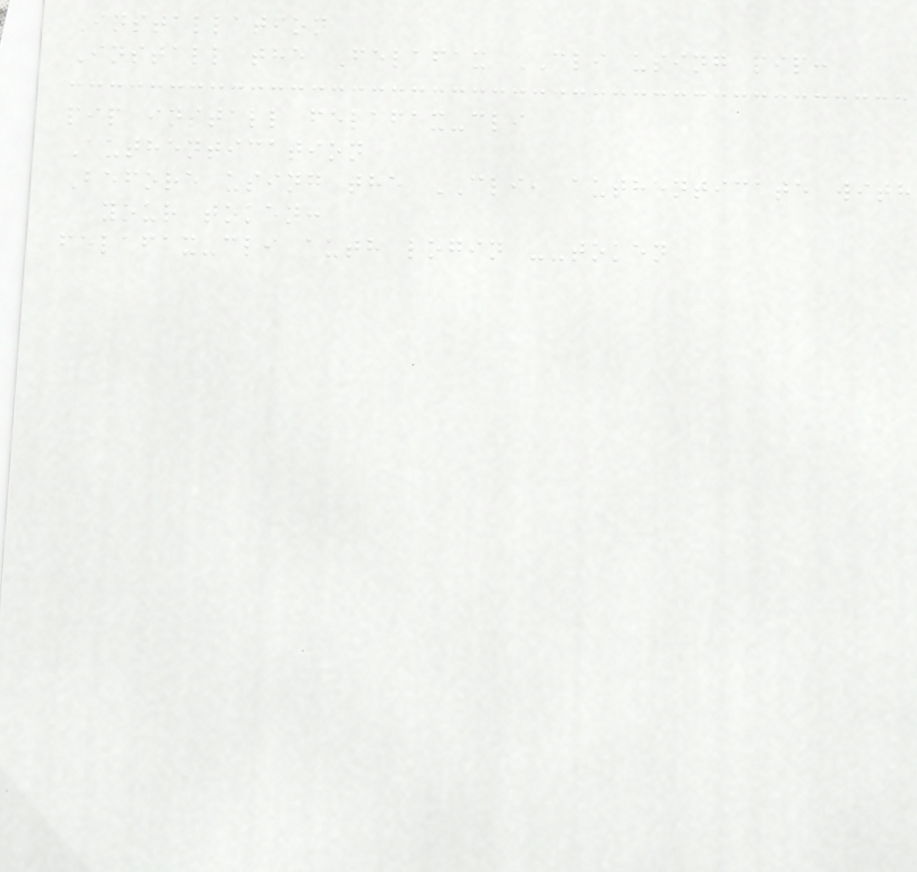Installation
Install the Felafax CLI using pip:
pip install felafax-cli
Authentication
Before using the CLI, authenticate with
your token:
felafax-cli auth login --token
